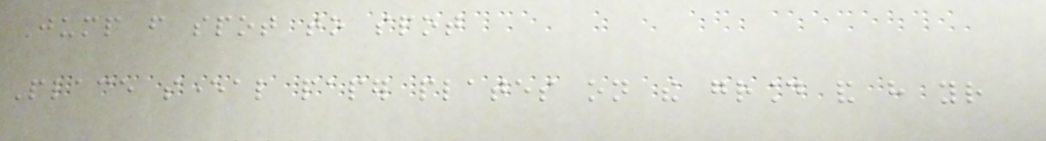Jump from spot to spot
Place several paper plates on the ground and have your
